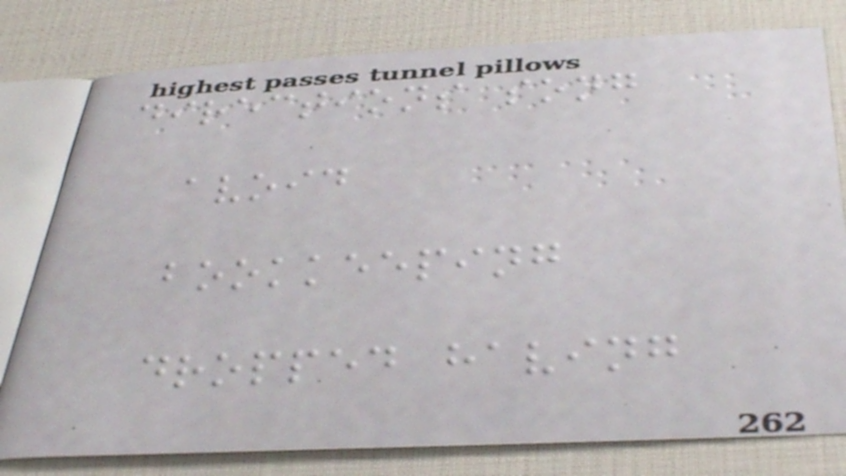directions song
avoid
bookkeeping
dropped having
